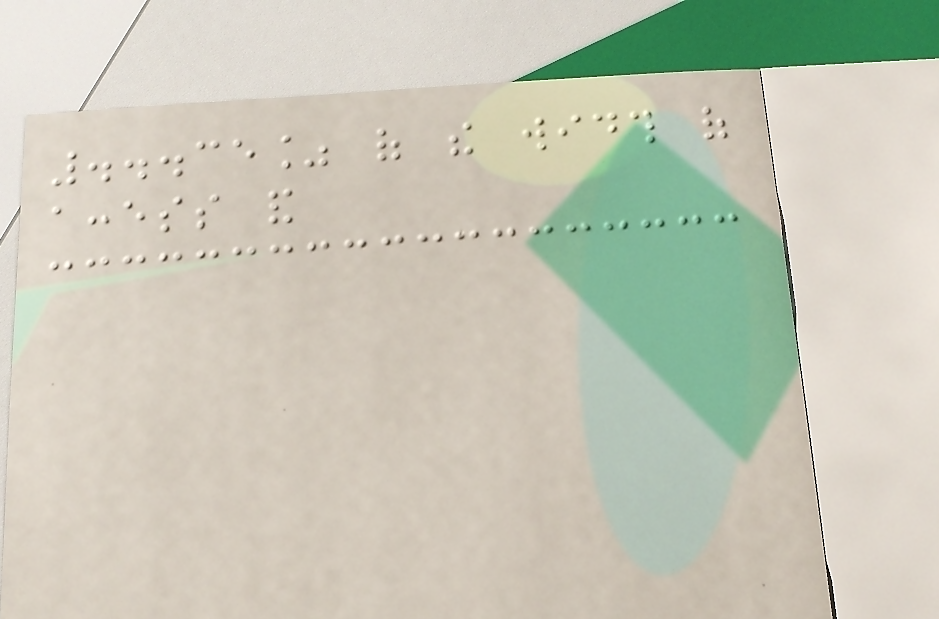...35% of the width of
access and
